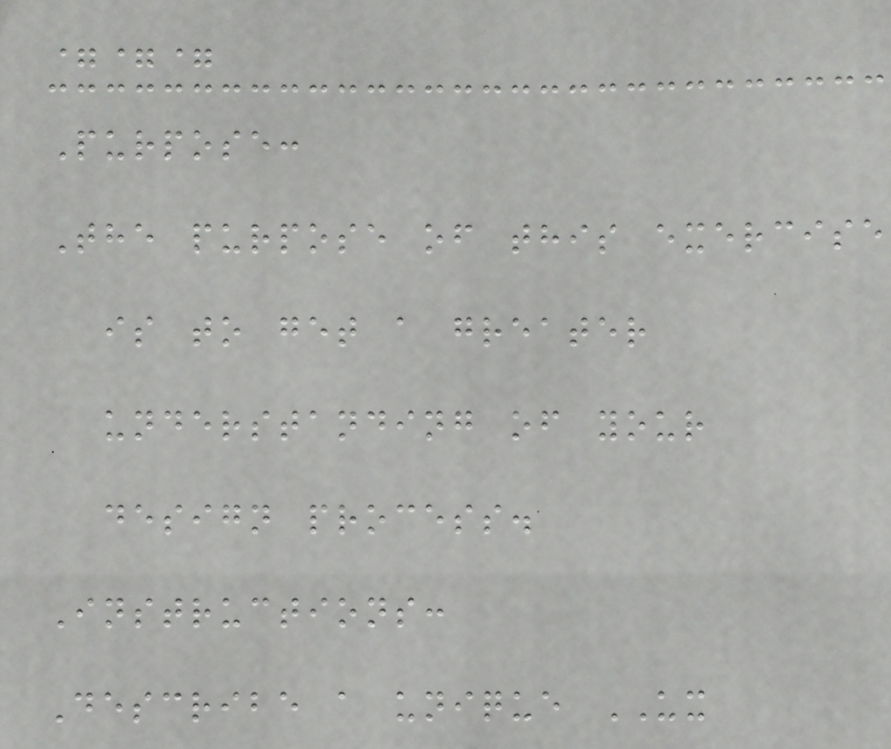===
Purpose:
The purpose of this exercise
is to get a greater
understanding of your
design process.
Instructions:
Describe a unique UX
